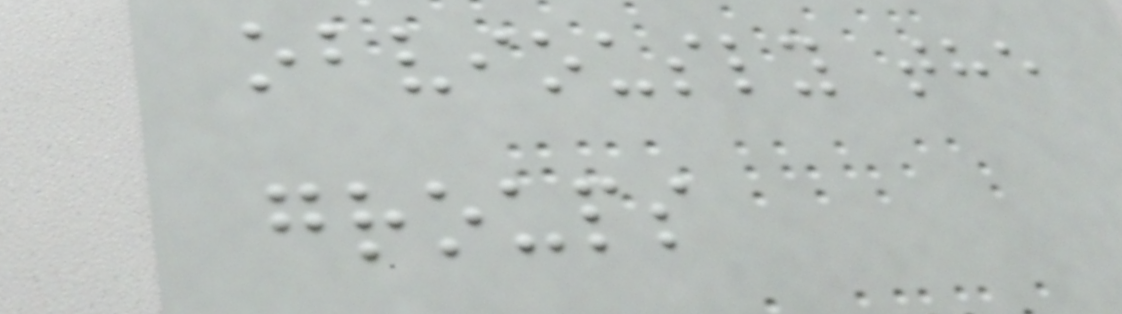obviously the
groups
